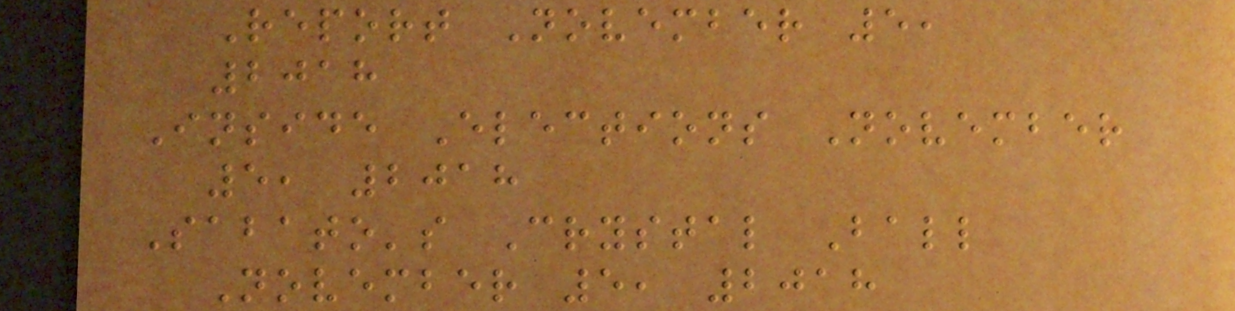Report November 5,
2018
Inside Elections November
5, 2018
Sabato's Crystal Ball
November 5, 2018
